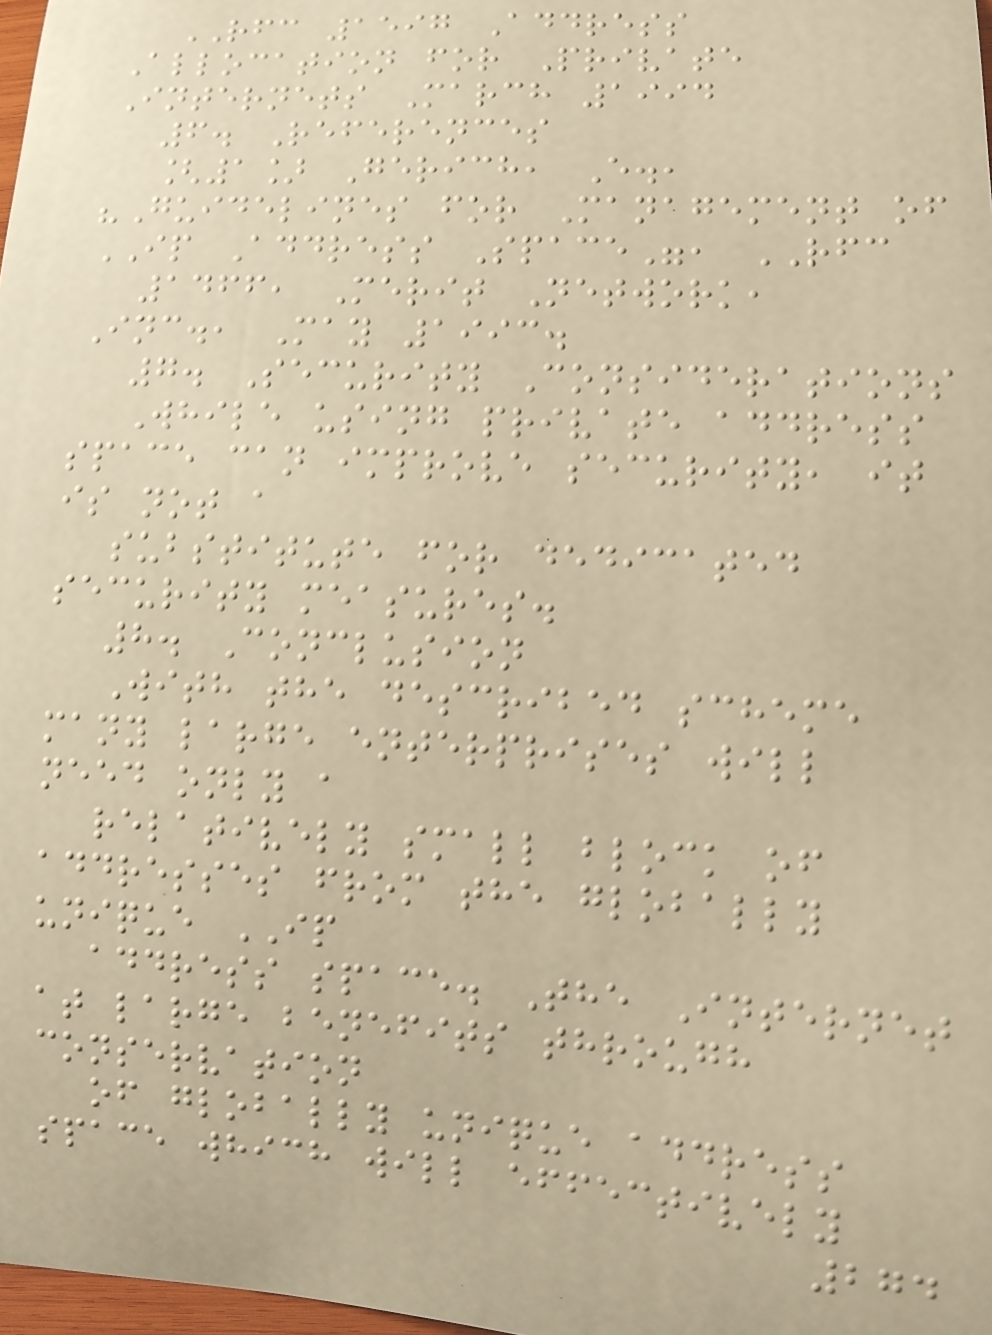RFC 1597 Address
Allocation for Private
Internets March 1994
6. References
[1] Gerich, E.,
"Guidelines for Management of
IP Address Space", RFC
1466, Merit Network,
Inc., May 1993.
7. Security Considerations
While using private address
space can improve security, it
is not a
substitute for dedicated
security measures.
8. Conclusion
With the described scheme
many large enterprises will
need only a
relatively small block of
addresses from the globally
unique IP
address space. The Internet
at large benefits through
conservation
of globally unique address
space which will effectively
274
